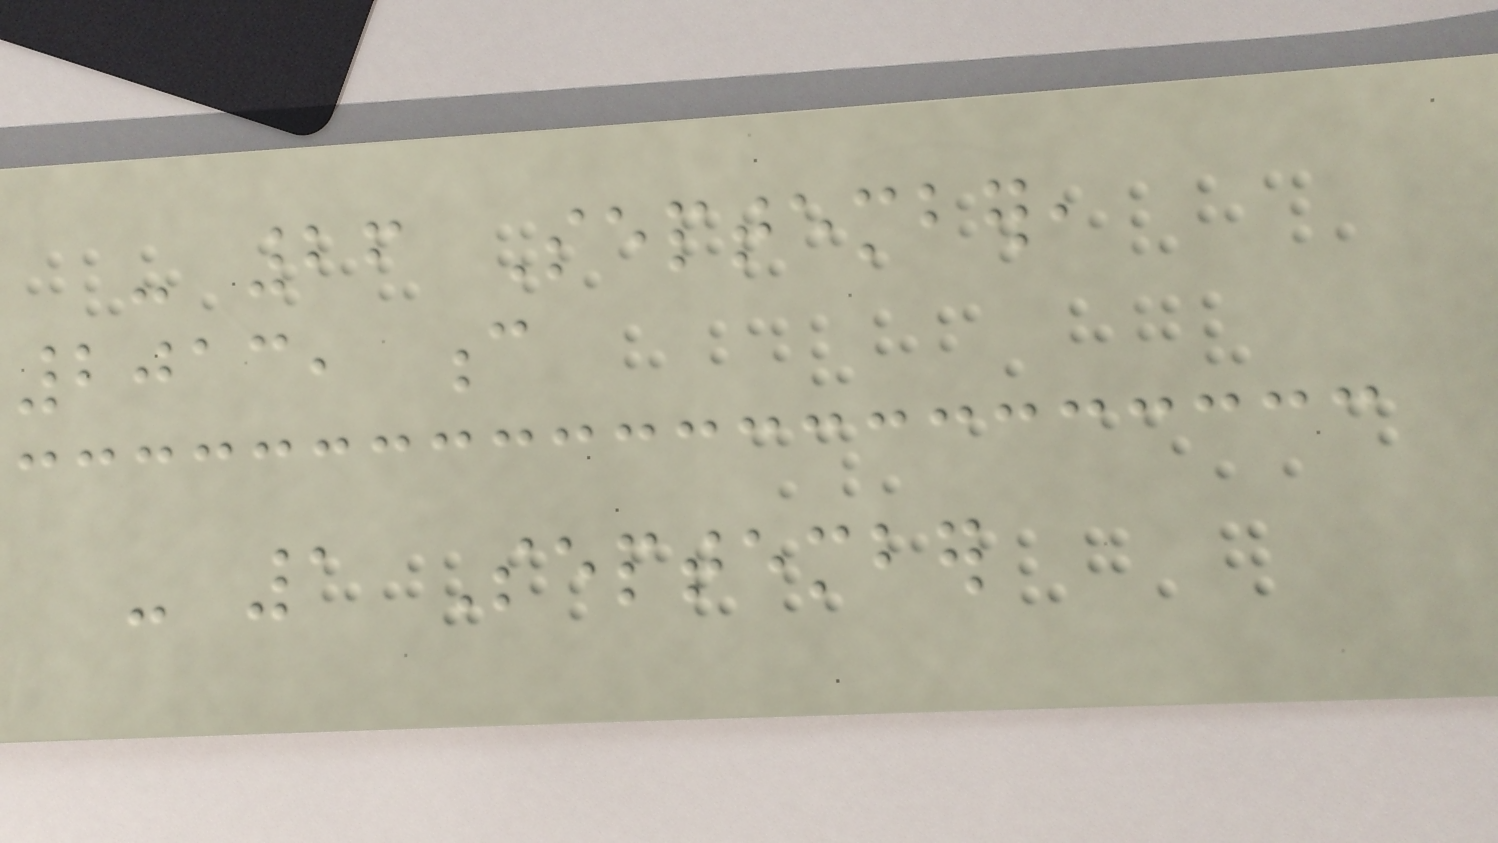- 26 September,
2013, c
- 1 September
